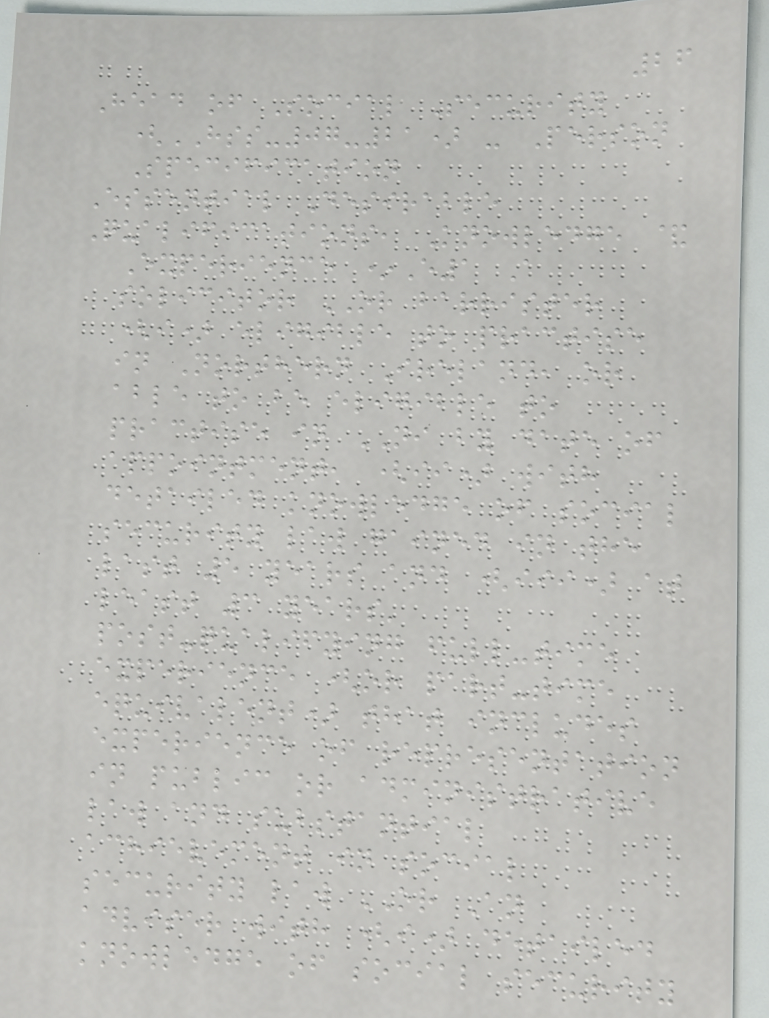26
Head of Social Security
(HSS-07-21) - Person
Specification
Essential Desirable
Qualifications, Knowledge &
Experience *E1 A
solicitor OR barrister
(i) eligible to practise
in Northern Ireland, or
able to be eligible to
practise in NI by date of
appointment, (ii) with
detailed knowledge of social
security law gained in the
last 5 years and (iii) at
least 3 years'
post-qualifying full-time
experience (or part-time
equivalent) that includes
experience of representation
in public or administrative
law and substantial
achievement in social
security law OR An
adviser with (i) detailed
knowledge of social security
